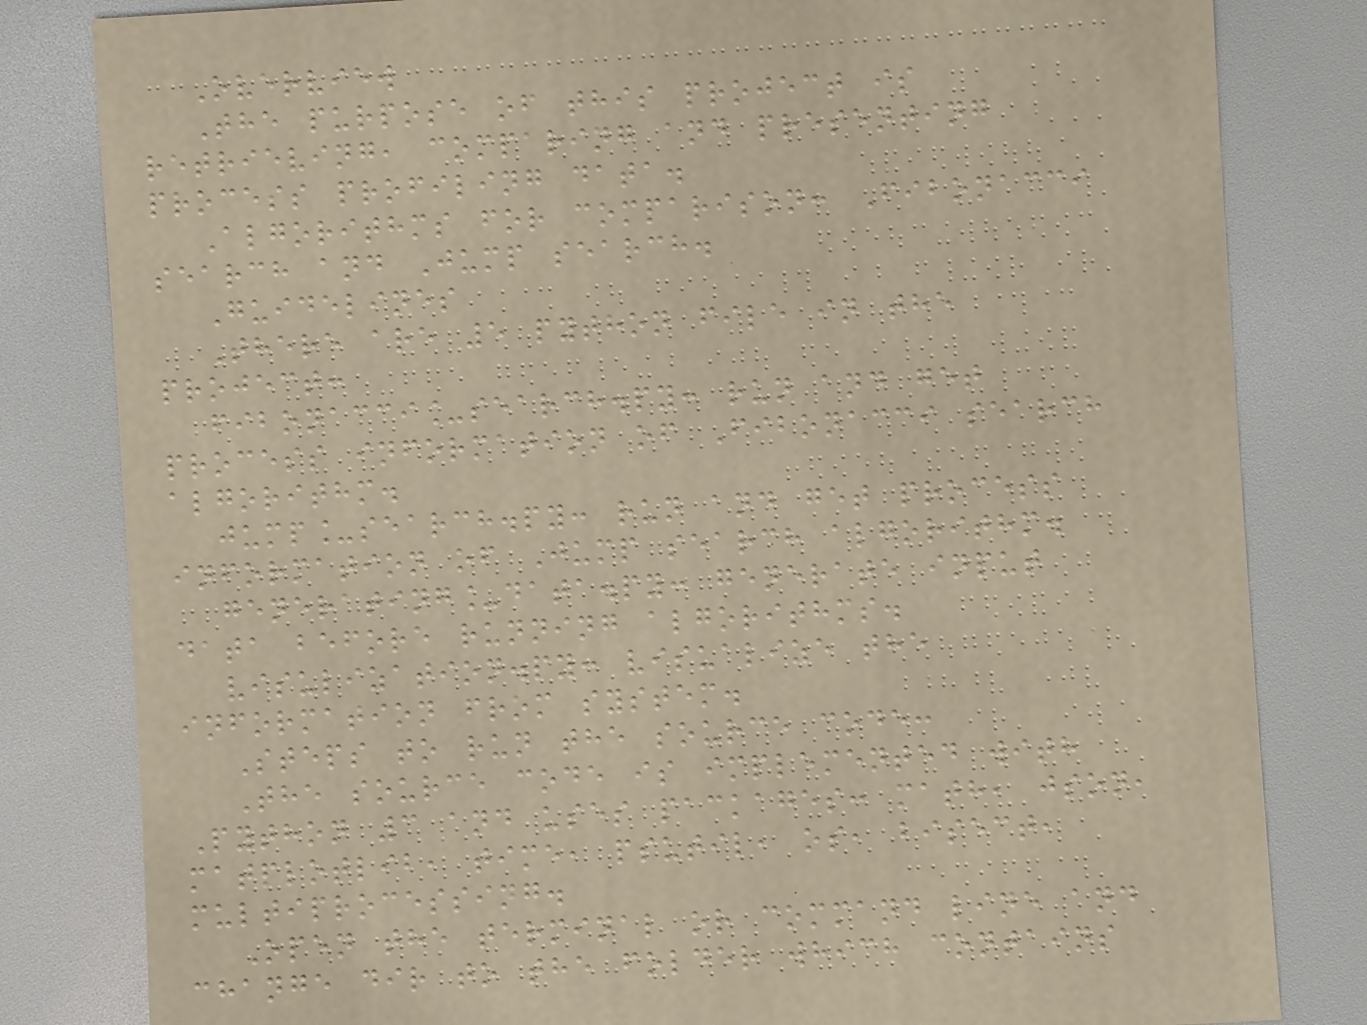Overview
The purpose of this project is
retrieving, comparing and presenting
process profiling data.
Algorithms for comparison: Fibonacci
search and Jump search.
Guidelines
There are 5 python file in the
project:
fibonacci_search.py: run and get
process information of Fibonacci search
algorithm.
jump_search.py: run and get process
information of Jump search algorithm.
generating_data.py: generate input
data before running algorithms.
visulization.py: visualize the
information from system.
Steps to run the source code:
The source code is implemented with
Python 3 and uses packages: math, json,
matplotlib, time, psutil, os, bisect,
multiprocessing.
Open the terminal or command line and
change dir to the folder which contains
